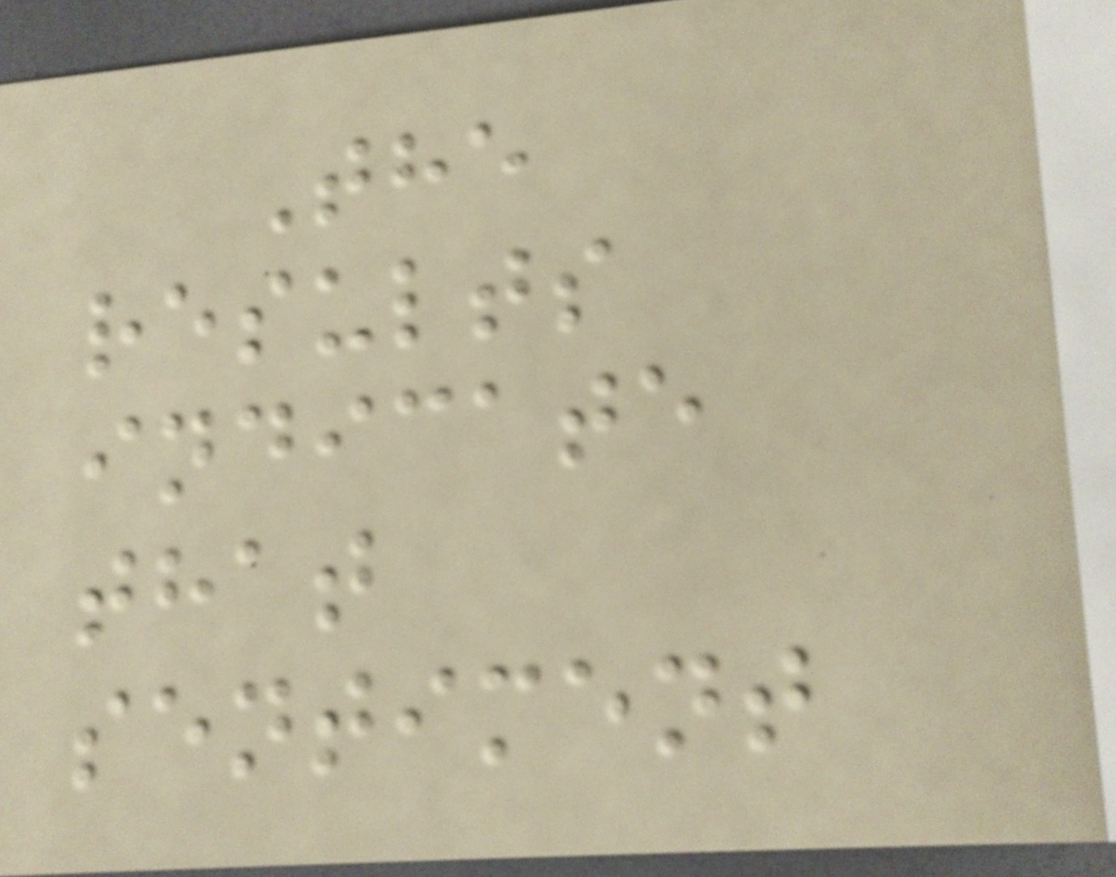The
results
indicate
that
sentiment
